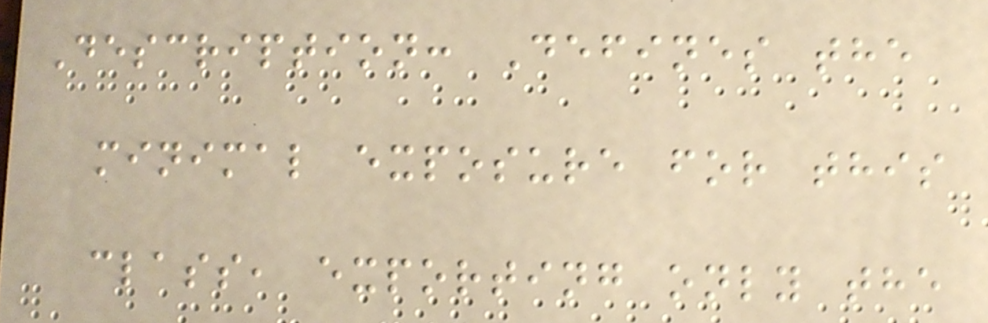Description: Defines the
minimal exposure for this
class, exporting only the
